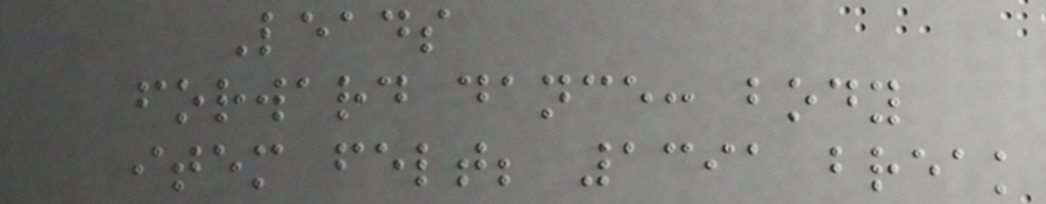Leads
forward dance: body
item felt; 1391 break
